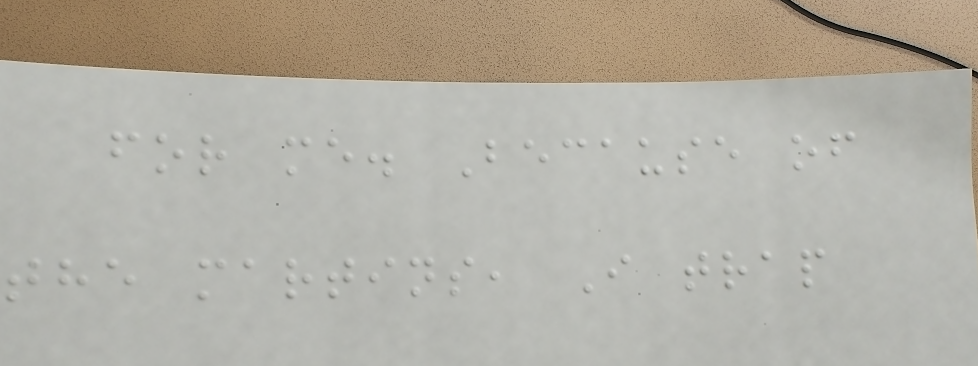for me. Because of
the martins, I trap
